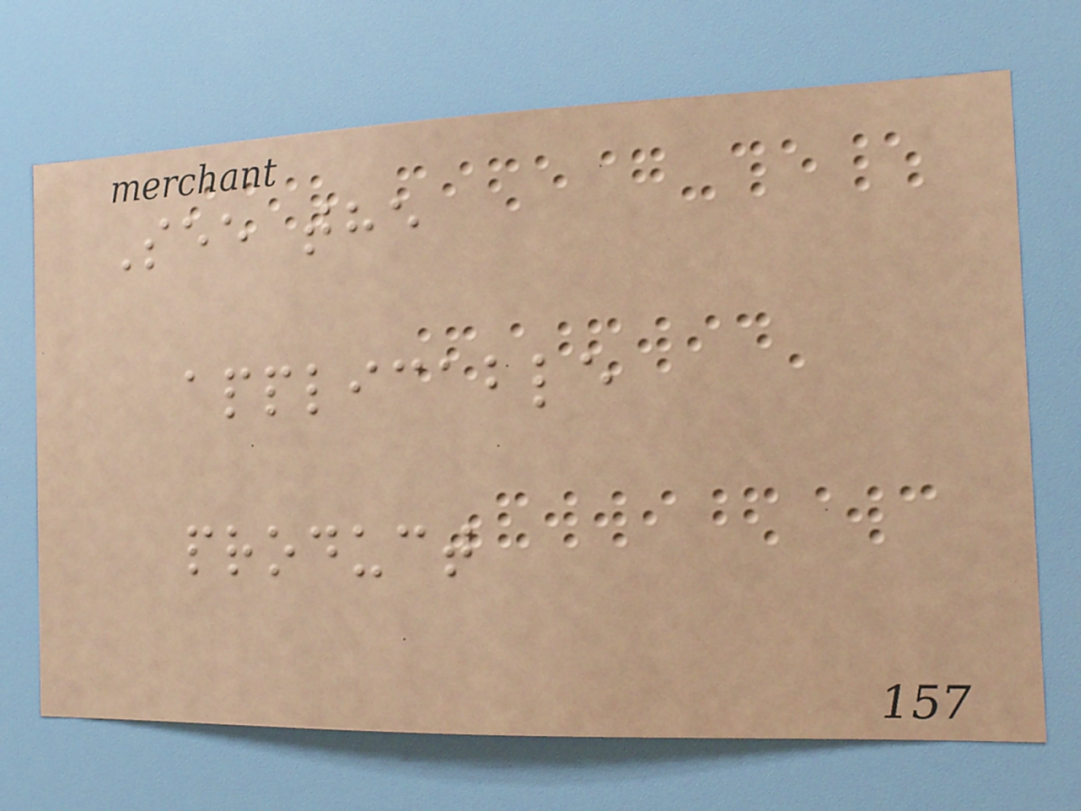See the
applicable
product
